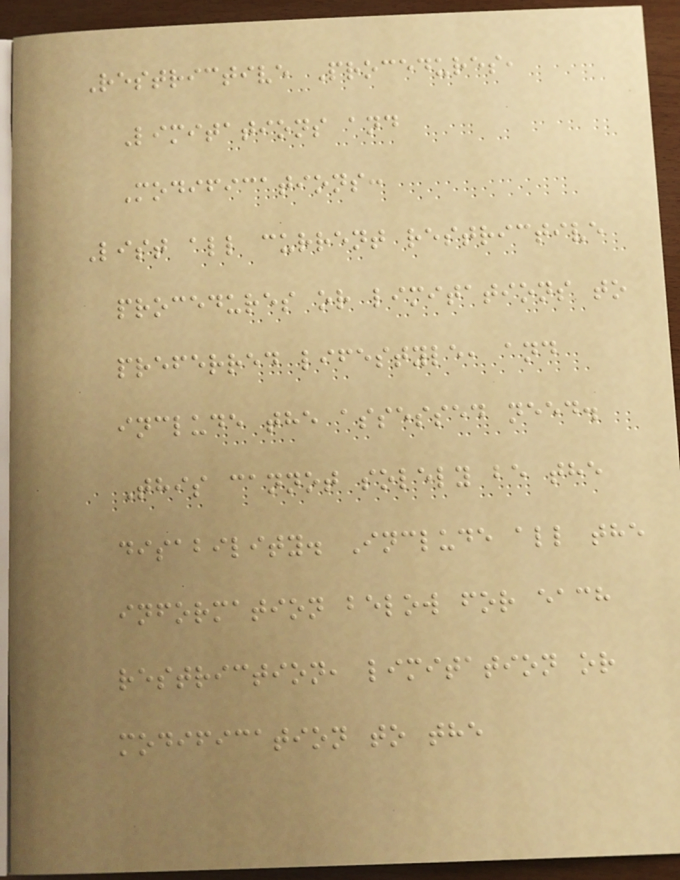Restrictive Procedures,
Limitations and
Modifications:
List all current restrictive
procedures or limitations to
preferred lifestyle, and
include the assessed need.
This cannot solely be the
disability. Include all the
information below for each
restriction, limitation or
modification to the
